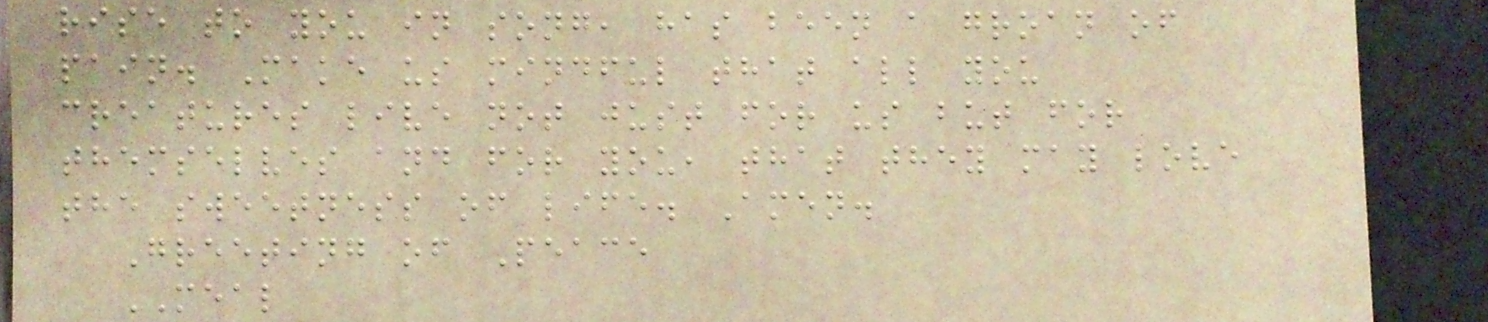rise to you in song, has been a groan of
pain. Make us mindful that all you
creatures live not just for us but for
themselves and for you, that they may love
the sweetness of life. Amen.
Greeting of Peace
MEAL
